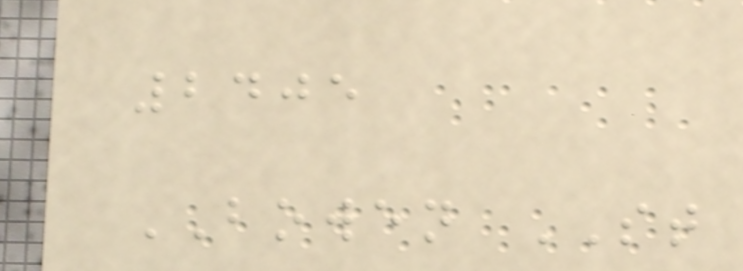2405
BOWEN ST
